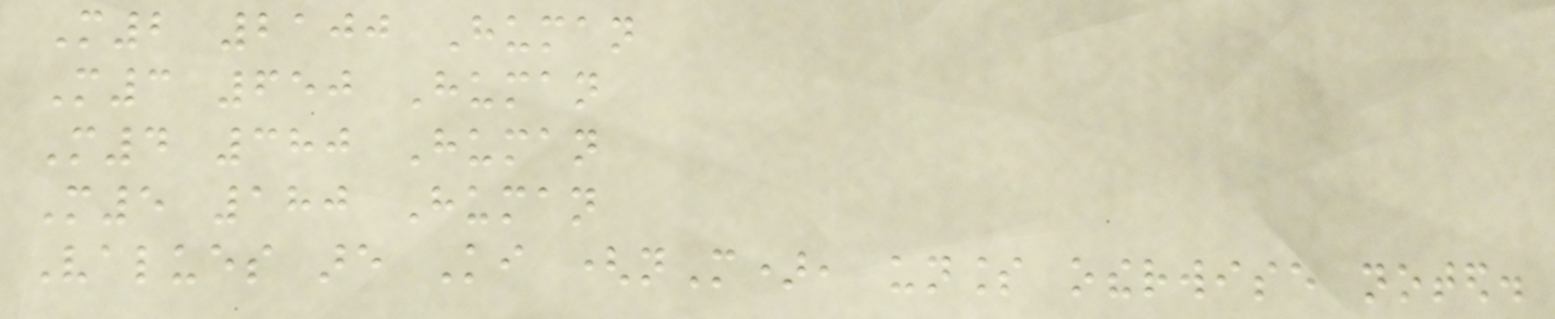M2 2100 Human
M3 650 Human
M4 380 Human
M5 180 Human
Values are Ki (nM), unless otherwise noted.
